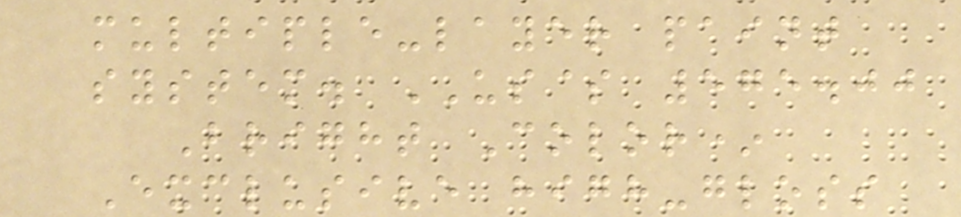multiple-layer paint
system. US$ 575.00
Bright Color*
Exclusive high-gloss
